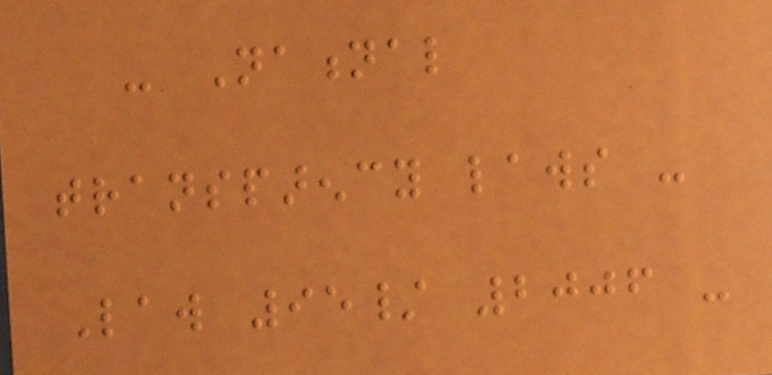- National
transparency laws -
Law 95/ 2006 -
